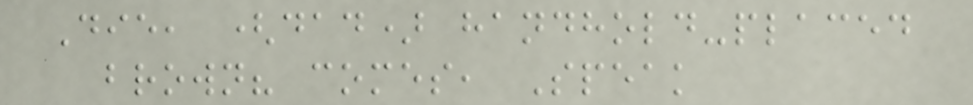Die, (dad) handhold-placed
brown? comes, Speak
